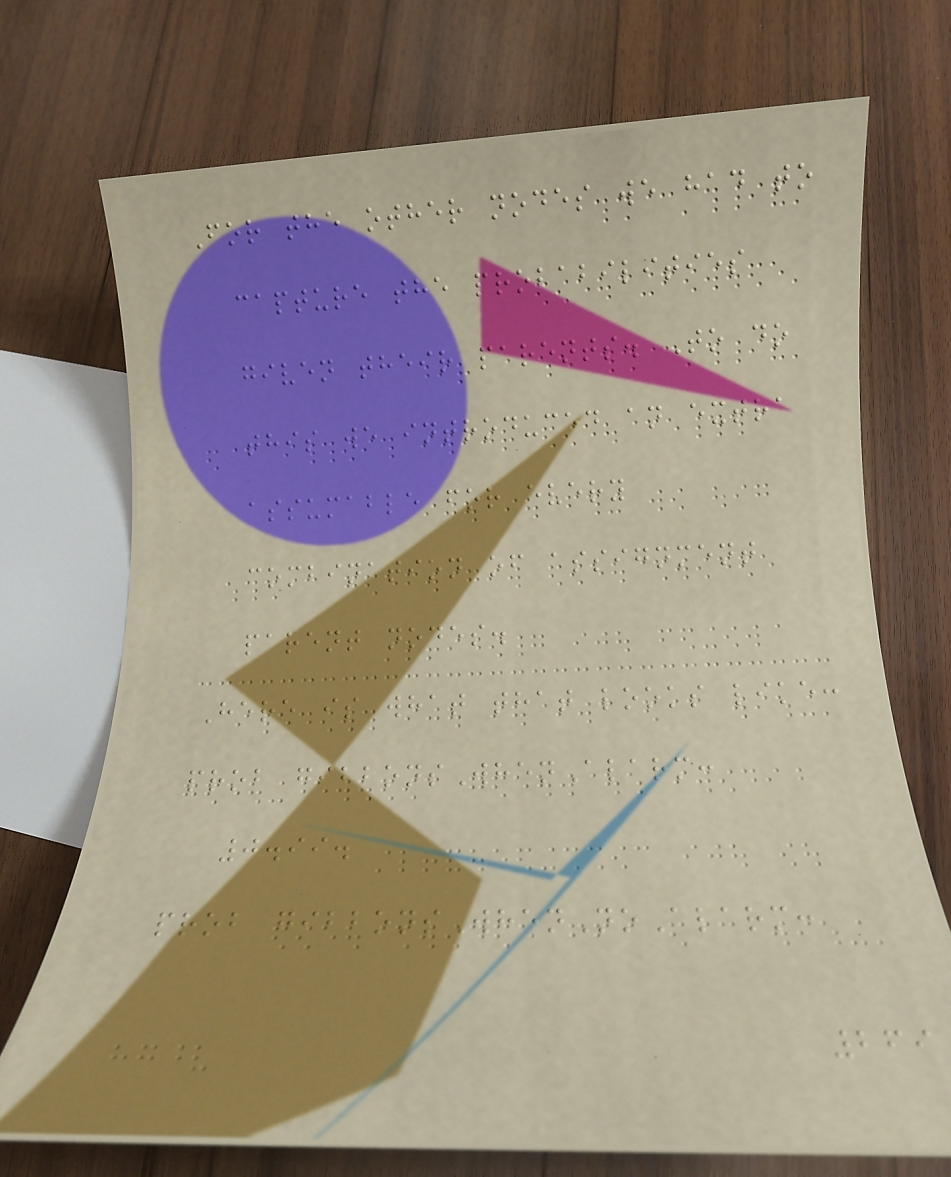For the other nodes we had to
capture the probabilities
given their parents. To do
this we introduced an extra
assumable for every
combination of assignment
parent nodes.
Here is what that looks like:
prob gibbonsWhenAlarm:
0.99.
prob gibbonsWhenNoAlarm:
269
